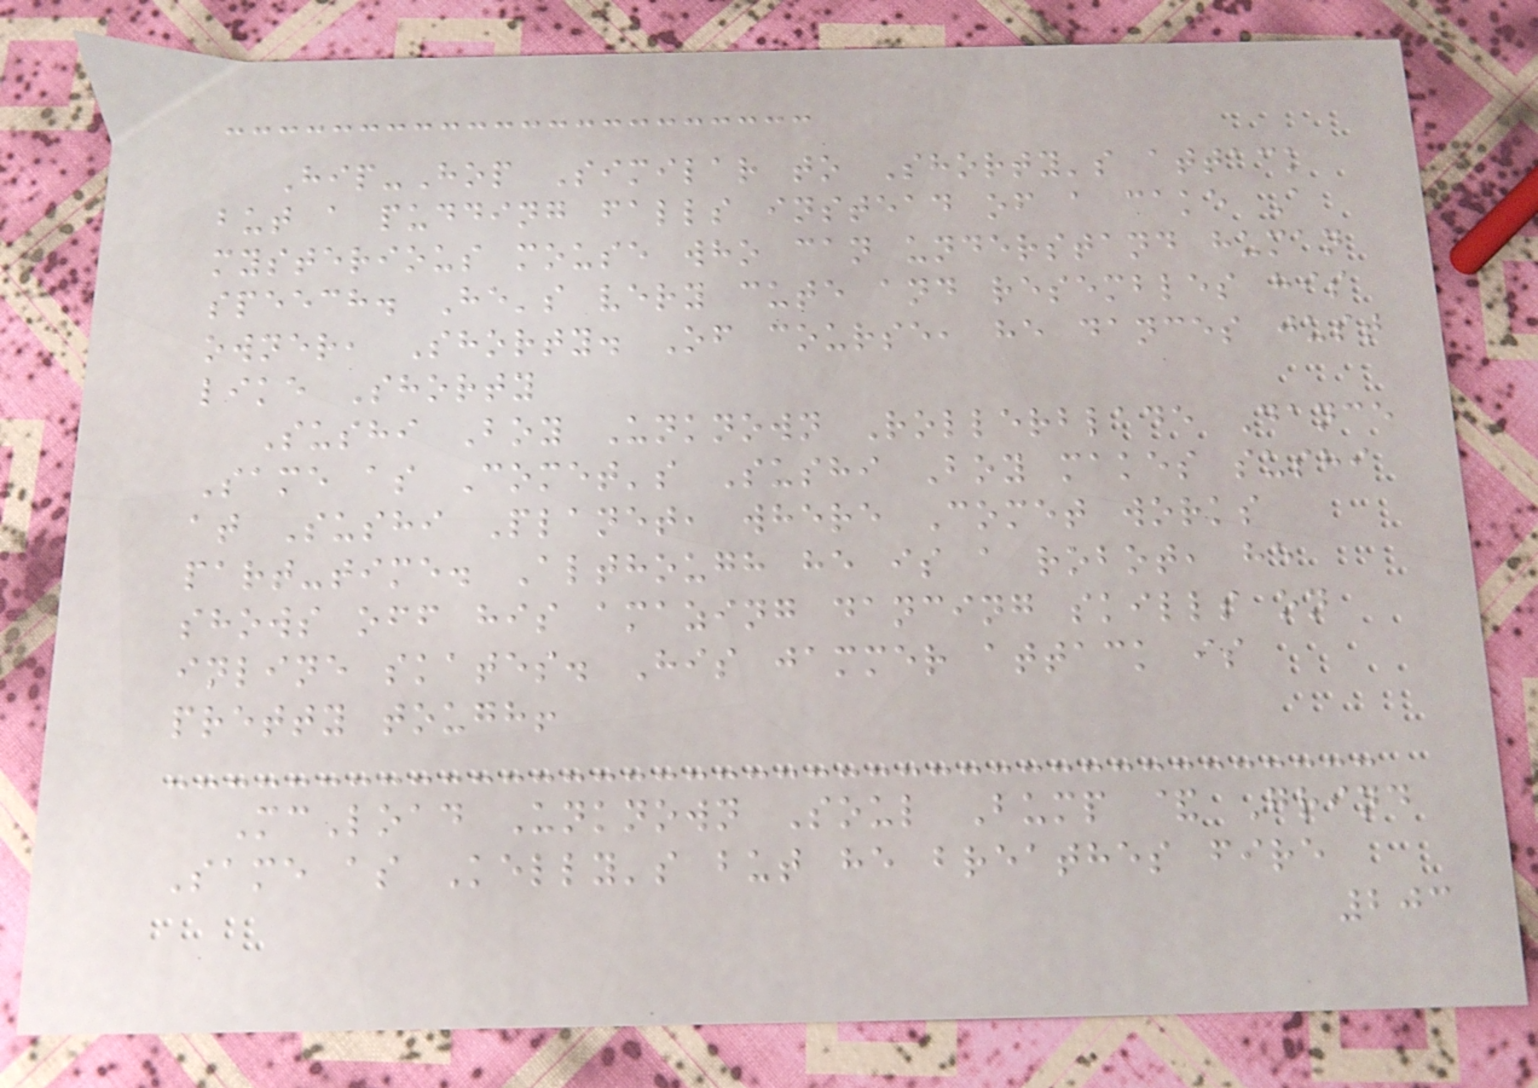Hip-Hop Similar to Shorty's attack
but a pudding falls instead of a cake A
mysterious mouse who can understand human
speech. He's very cute and resembles his
owner, Shorty. Of course, he dances just
like Shorty
Sushi Boy Unknown Rollerblade Dance
Same as Comet's Sushi Boy makes sushi
at Sushi Planet, where Comet works
part-time. Although he is a robot, he
shows off his amazing dancing skills on
inline skates. His jammer attack is
pretty tough!
McLoad Unknown Soul Bump & Grind
Same as Kelly's but he breathes fire
203
